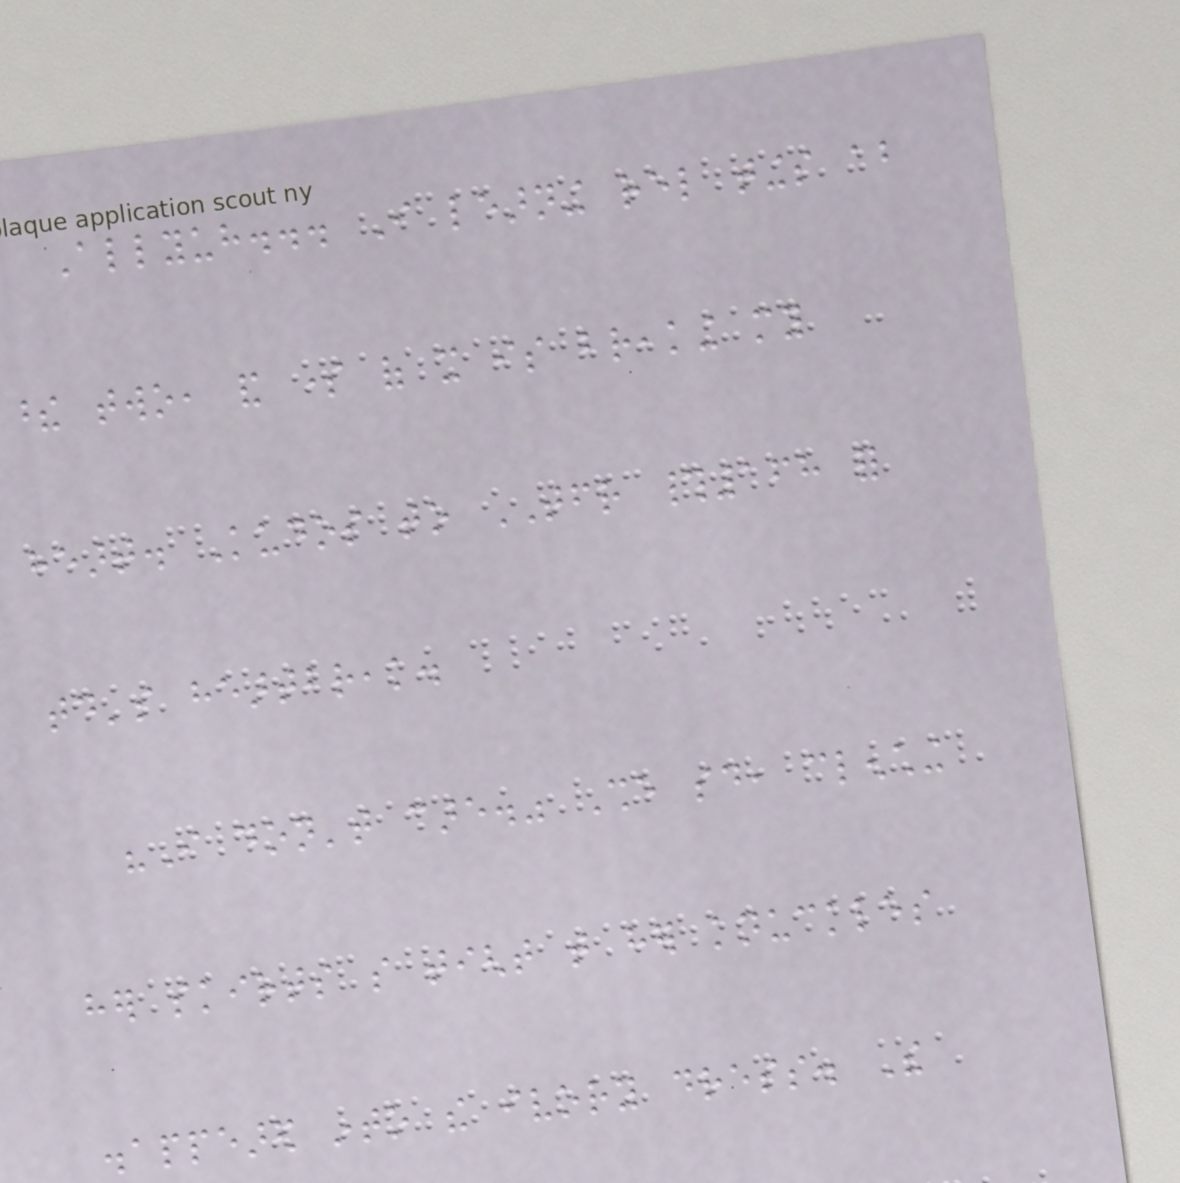Allyuh... I learning rel tings about
these two, and some of it is breaking my
heart. Kudos to TFR #168 for
today's heartbreak.
"I don't care." She said, clenching
her skirts so tight that her knuckles
disappeared into the ivory dress. The
